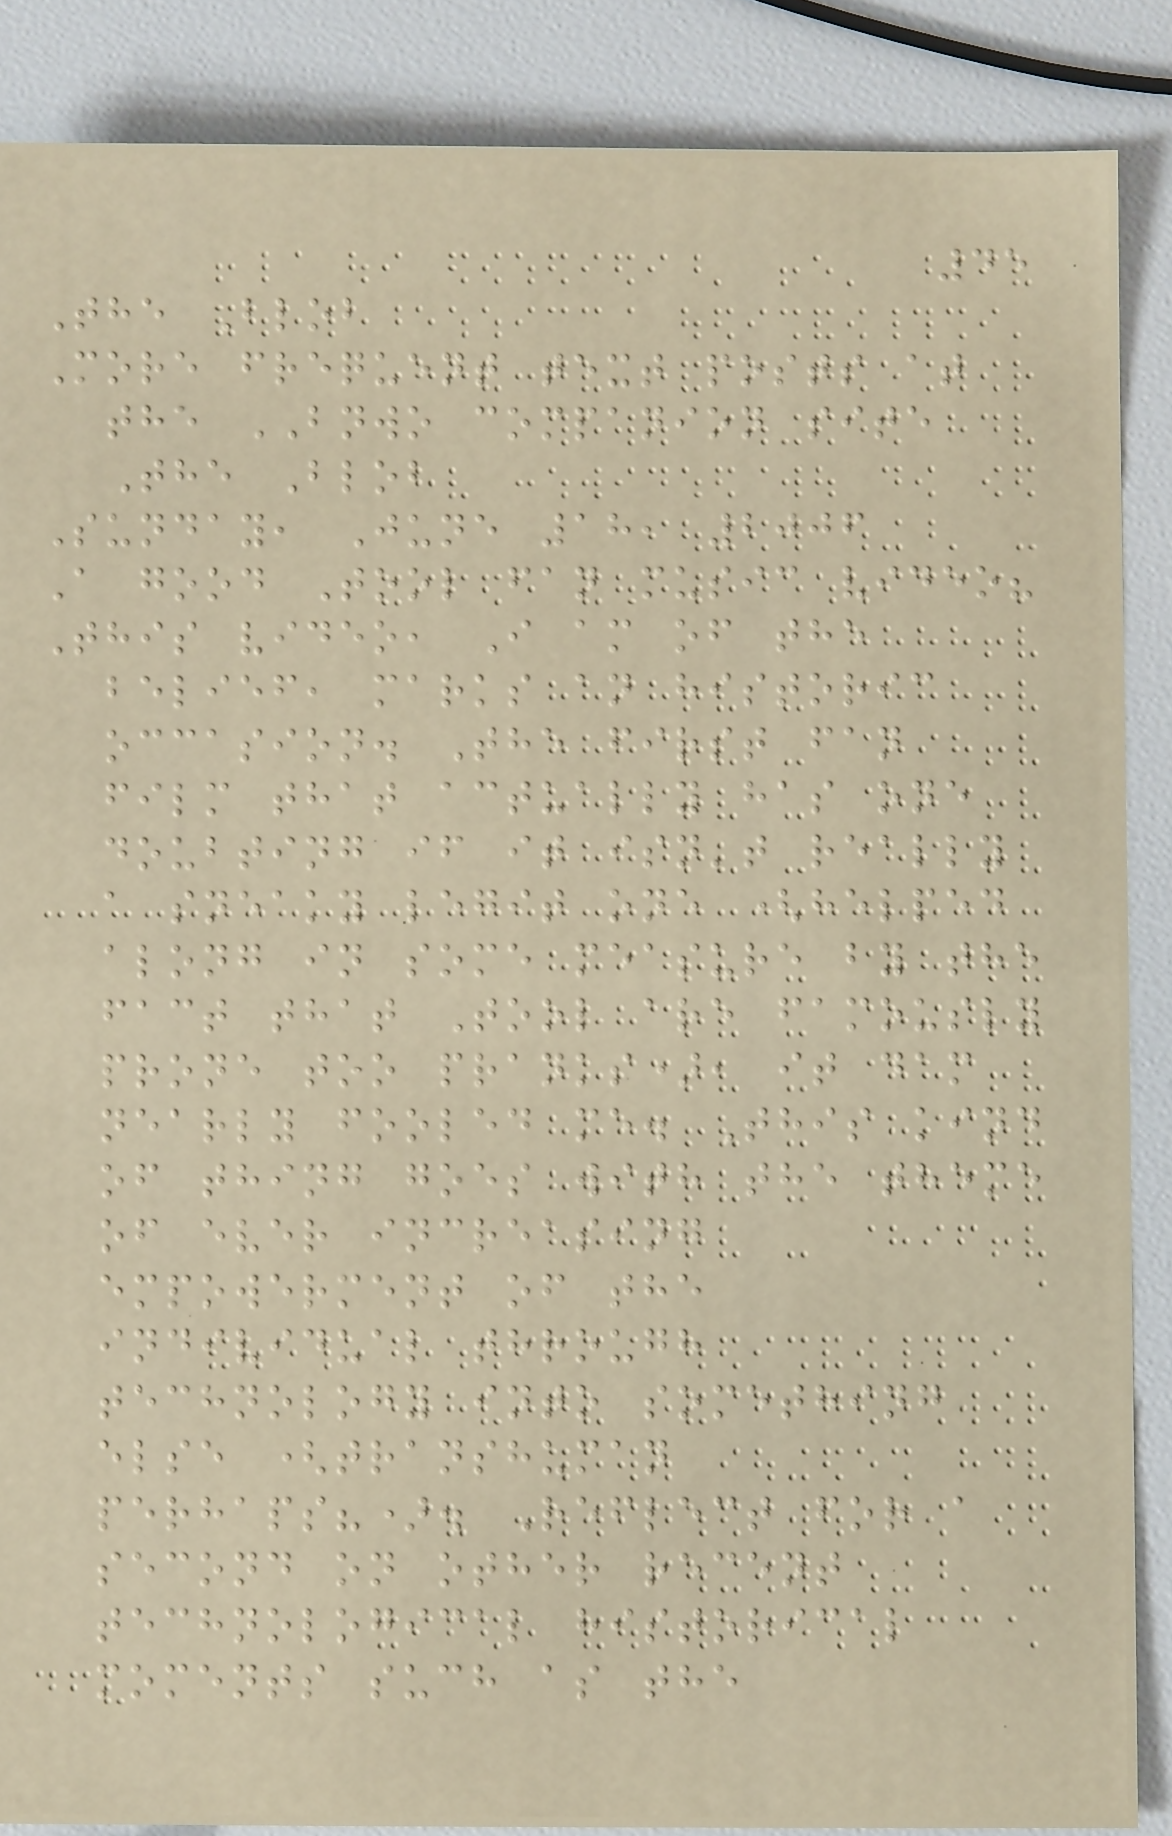45
The Blob
More frequent text posts at
the BNWO companion site
The Blob
Sunday, June 18, 2006
A good Tool fan music video?
This video, I am of the
belief, marks an historic
occasion. The first fan
film that actually has one
doubting if it isn't really
a sneaky legit one (helped
along in some measure by the
fact that Tool are famously
prone too pranks), it dam
nearly fooled me. This kind
of thing goes with the theme
of ever increasing
empowerment of the
individual through
technology into something
else (transhuman
perhaps?). Reflect for a
second on other recent
technological historical
moments such as the
